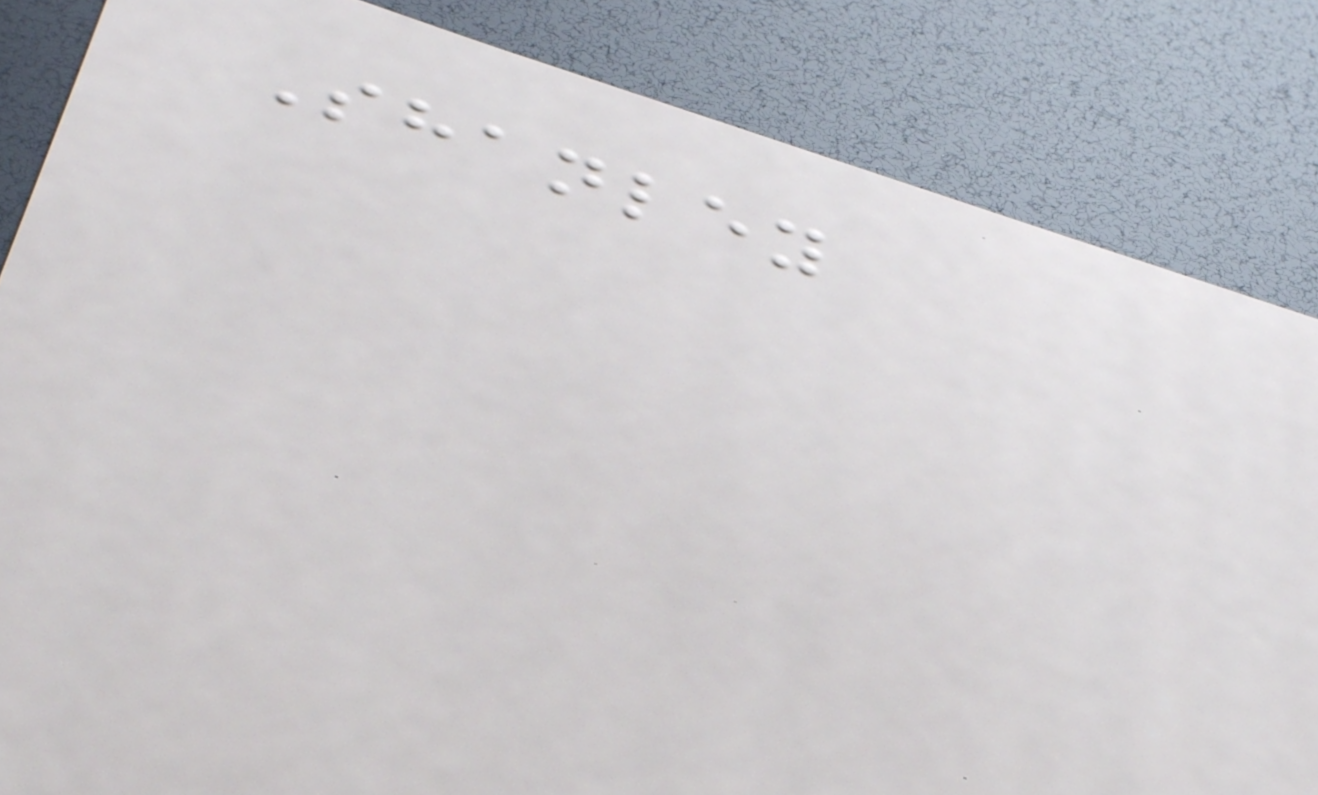Shanley
